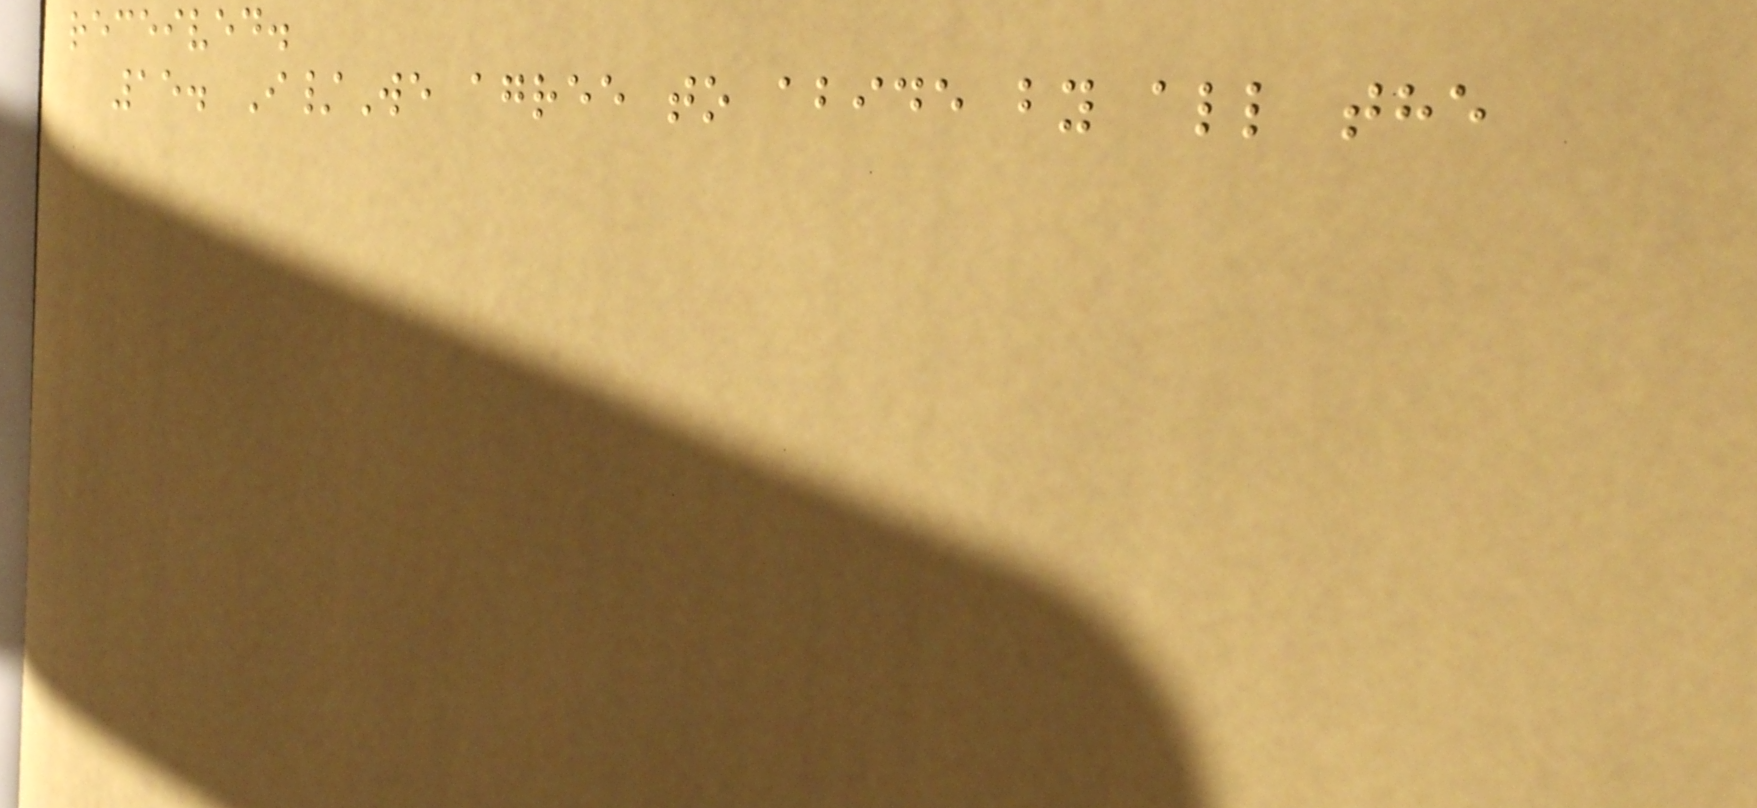received.
15. I/We agree to abide by all the
